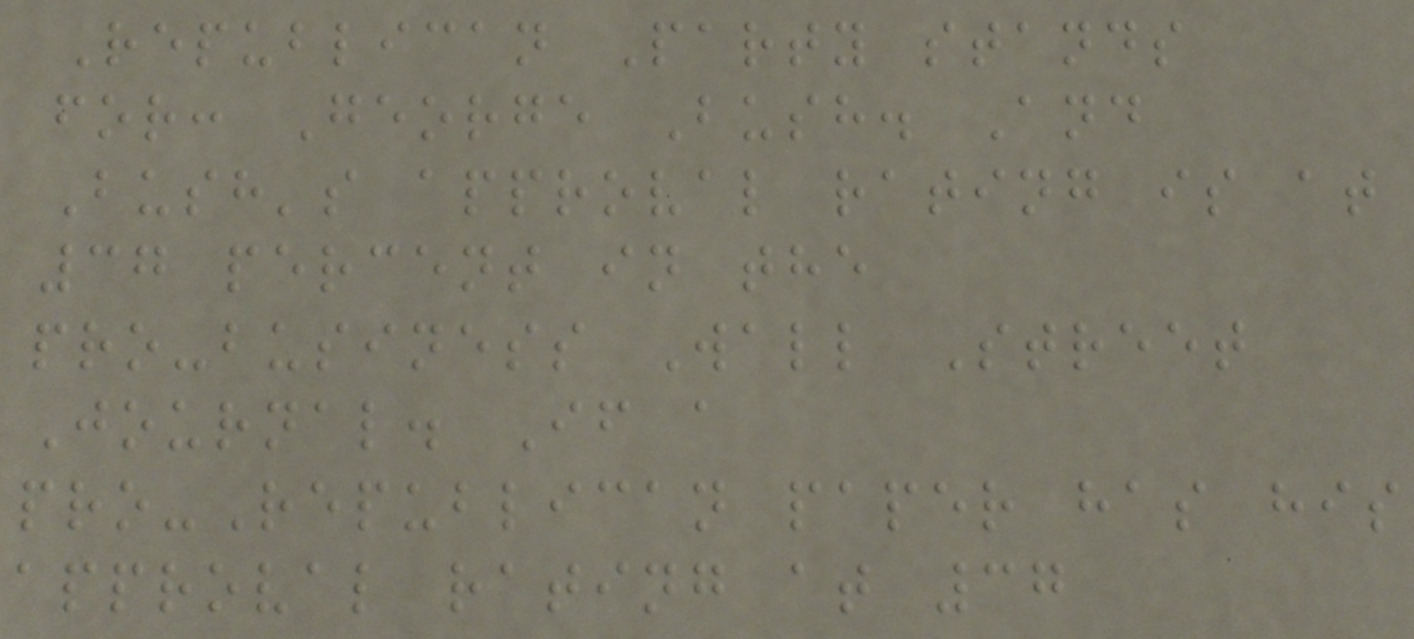Republican Party stands
for: George Bush. And
Bush's approval rating is at
37 percent in the
pro-business Wall Street
Journal. If a
pro-Republican paper has his
approval rating at 37
